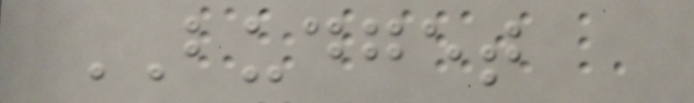BUDGET
